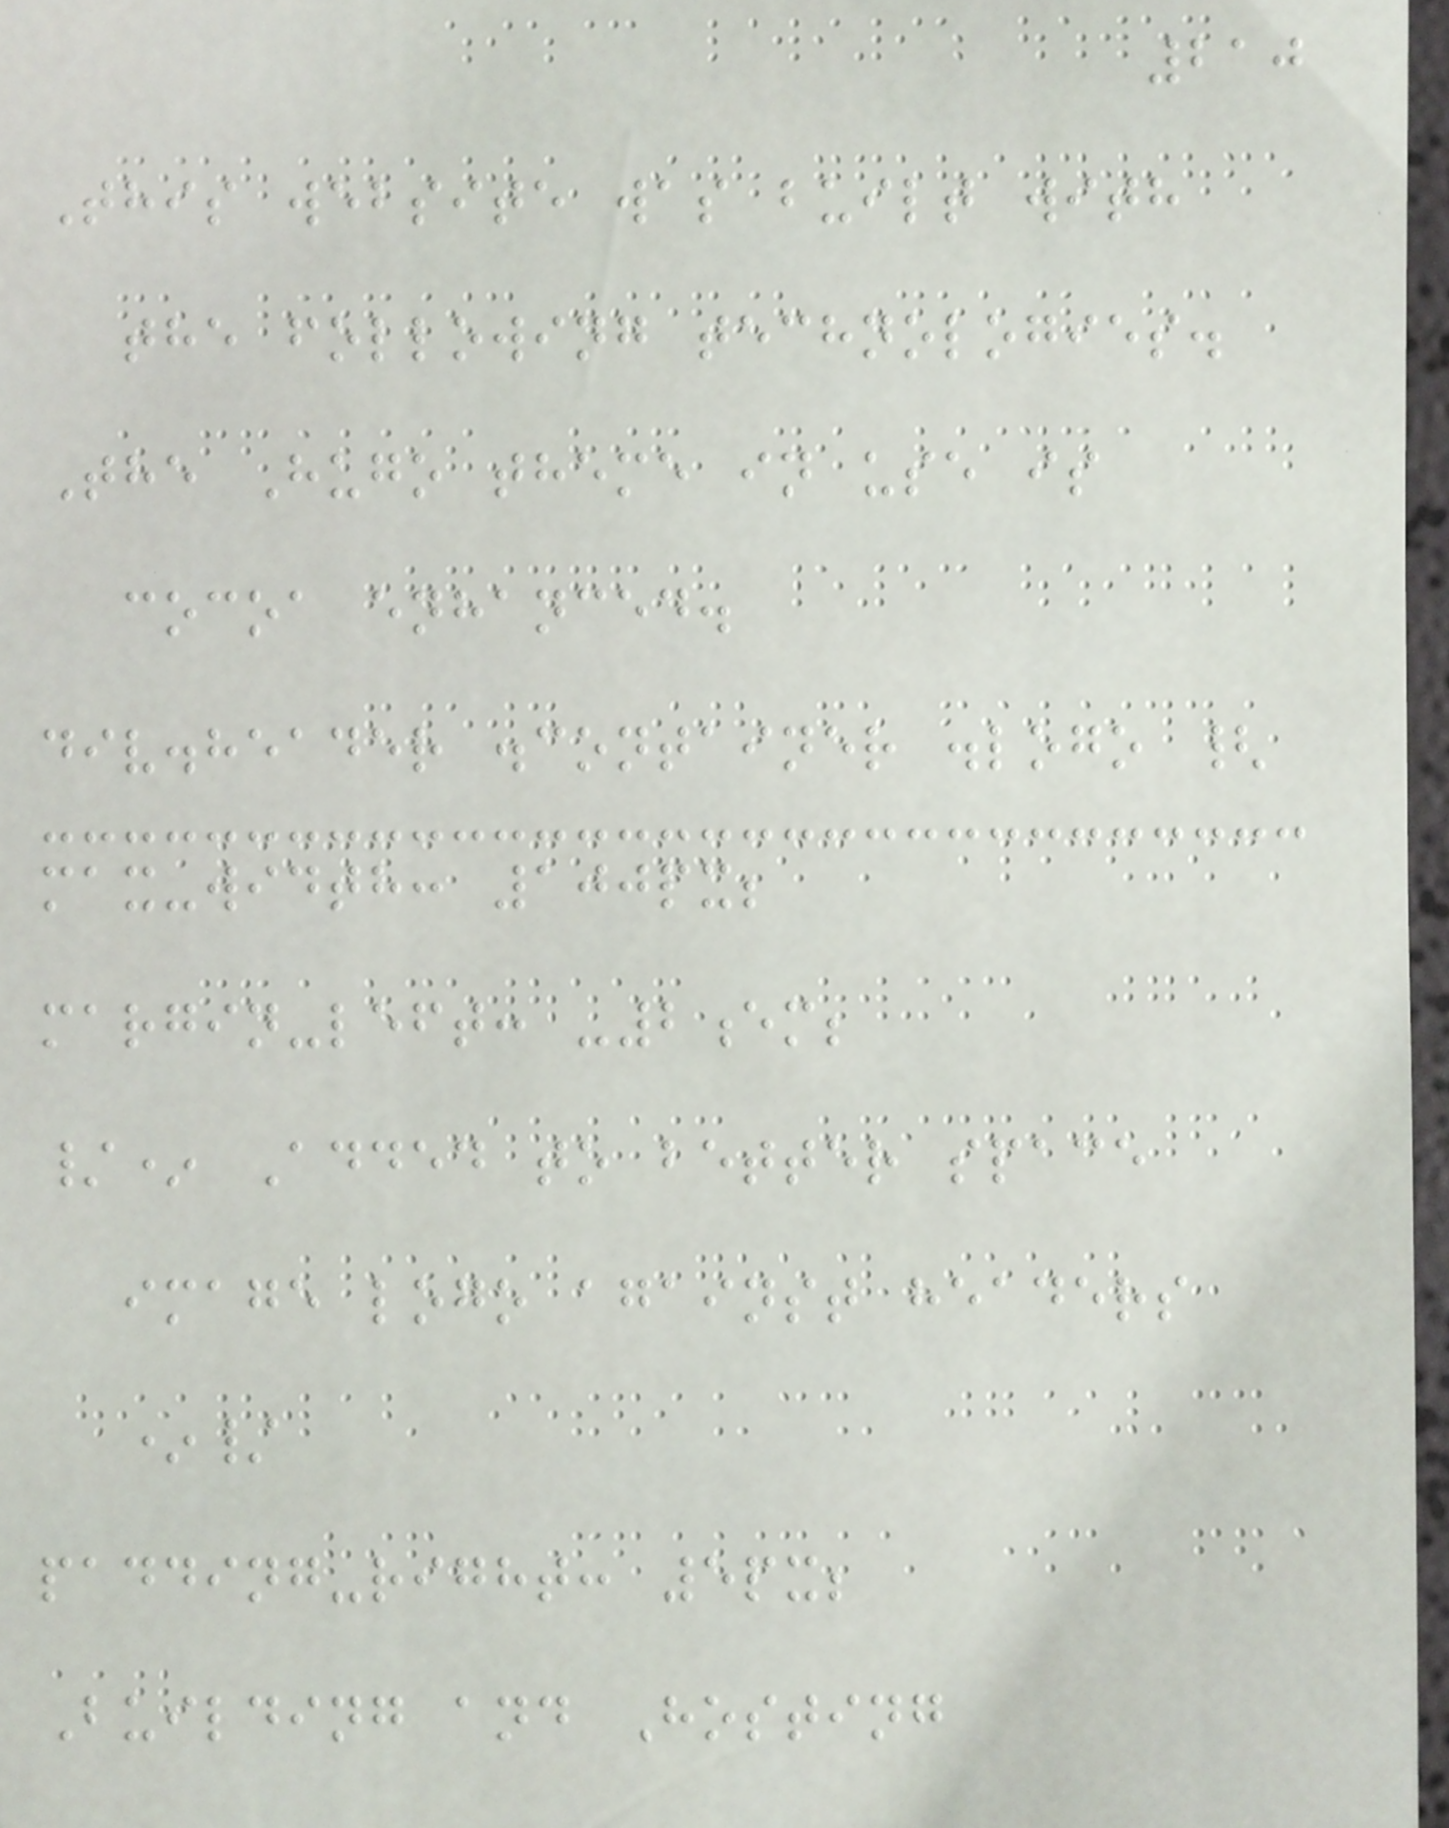210
This website was built with
the following technologies.
The Hugo theme in use is
cocoa enhanced.
div.header .container .logo {
max-width: 100px;
margin-left: -2em;
/* Added to better space
image logo against headers
*/
padding-right: 5px;
Building and Hosting
